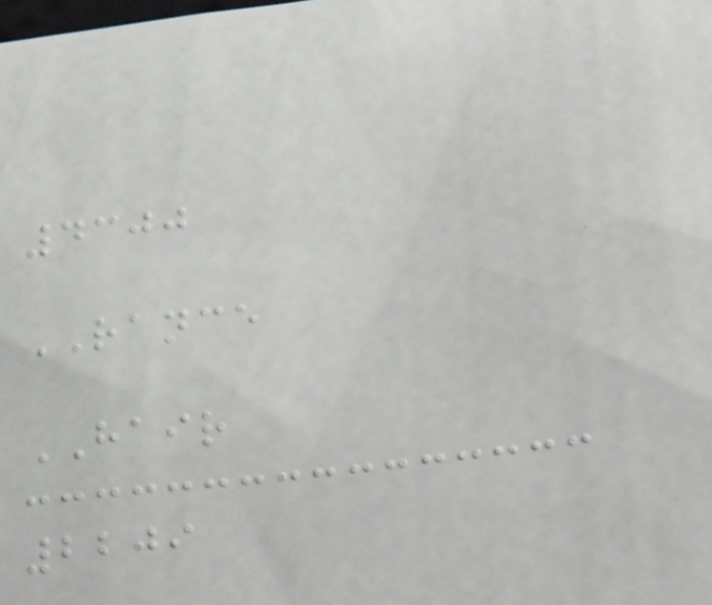4300
RANCE
HAIR
2209
